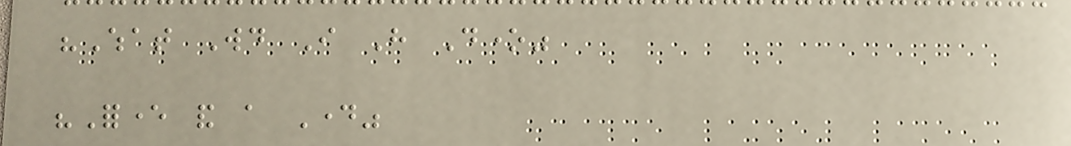"What Would I Have Done"
"Forever and a Day"
